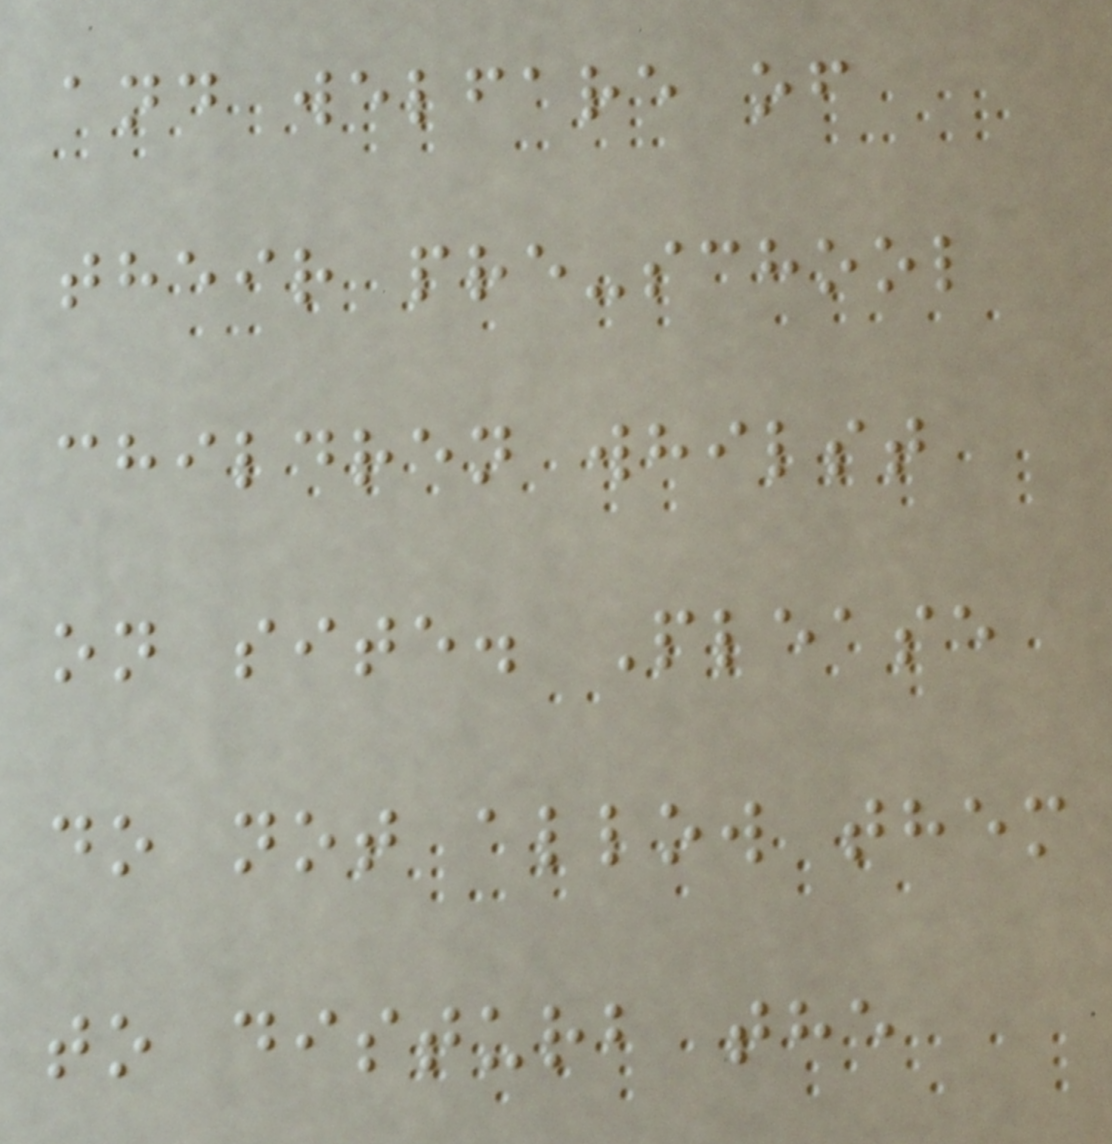and welfare of
their pre-school
children whilst
on site. Please
do not allow them
to disturb the
